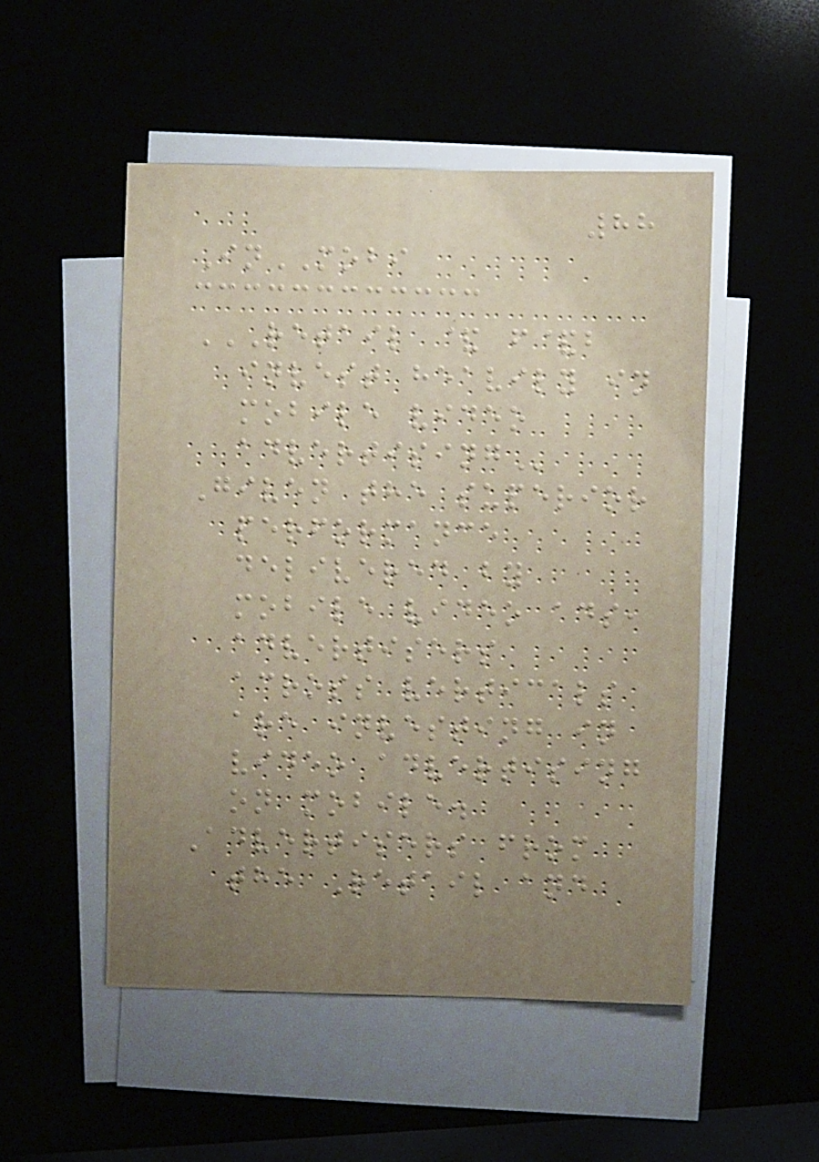88
InMOBI
RETAIL & F&B
INVEST HEAVILY IN
MOBILE VIDEO
ADVERTISING
Given the superior
performance
delivered by
mobile video ads,
advertisers
across verticals
are investing in
video advertising
on mobile.
Advertisers from
the Retail and
